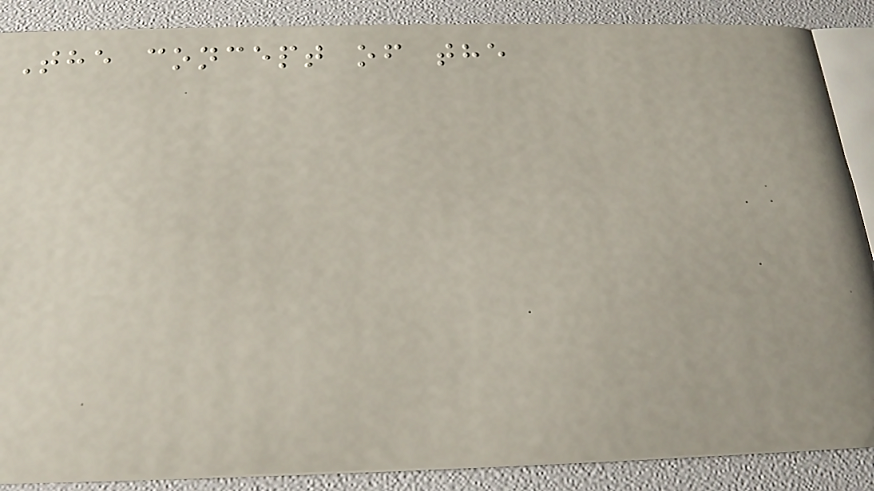The concept of the
